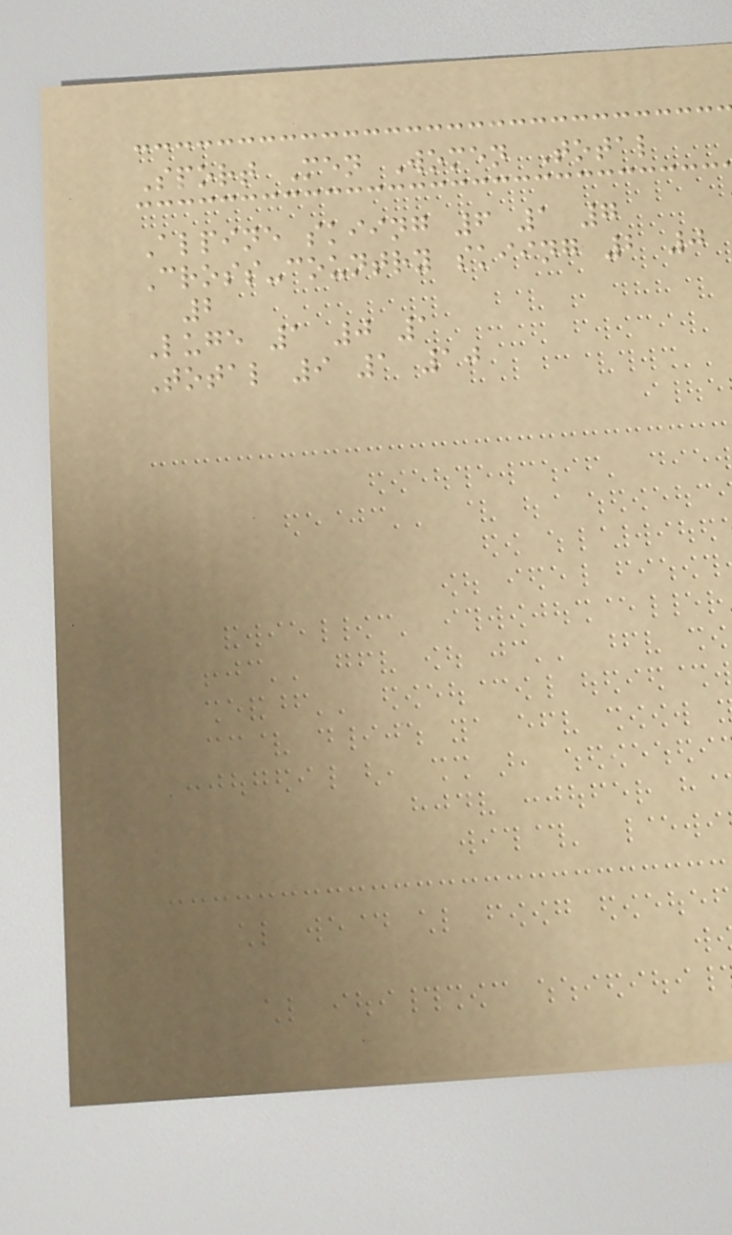Sport Men Women Total
Alpine skiing 6 1 7
Cross-country skiing 2 0
2
Luge 1 0 1
Total 9 1 10
